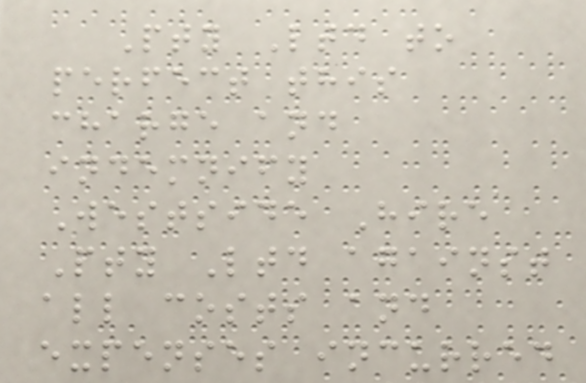Pty Ltd to
perfect this
charge and
indemnify
Westside Hire
Pty Ltd against
all costs and
expenses incurred
